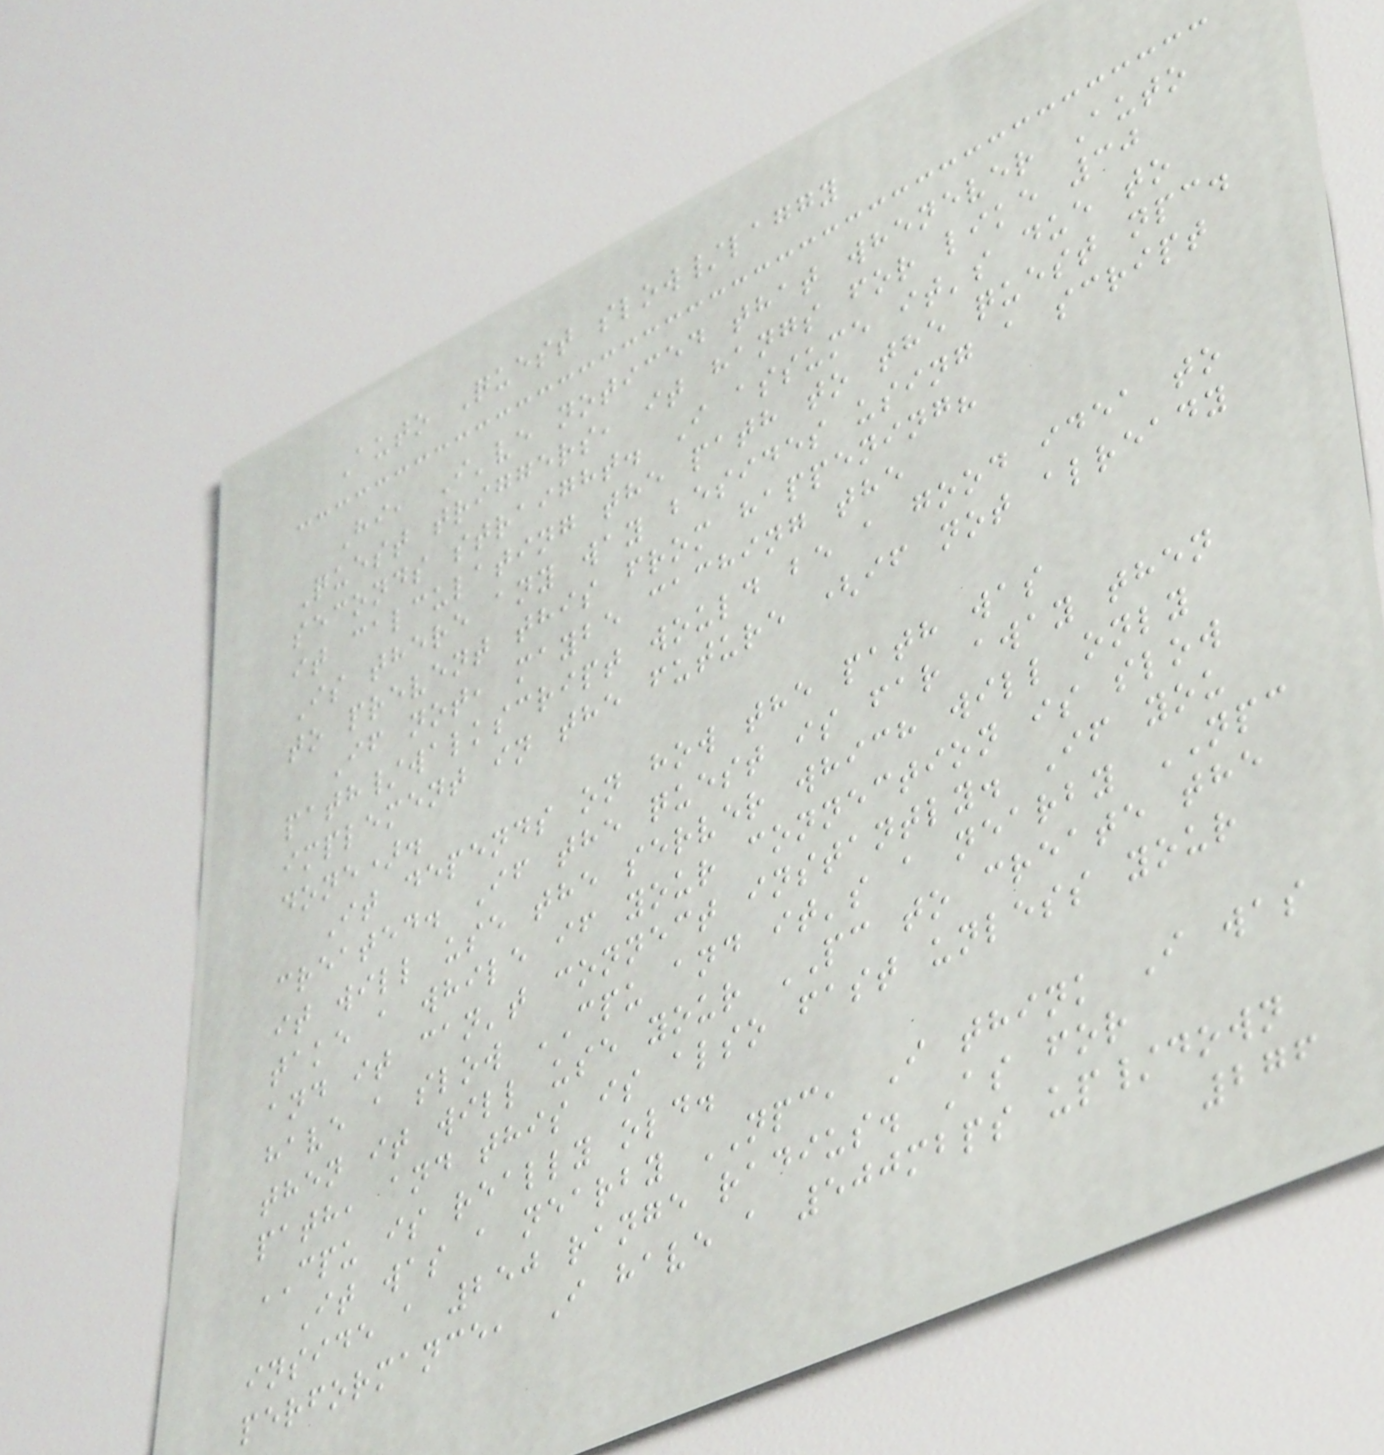Auto Quest slow/laggy
Hi, I've noticed that whenever Auto
Quest triggers, it hangs for like 30
seconds straight. I assume it's due to
it calculating the path to the quest npc.
Is there any way besides using a script
to prevent this from happening?
If not, maybe caching the
path/walkscript would be a good idea to
implement in the future (if not already
done).
It depends on how the path was
created. If the quest is far away then
it will use the server which will only
take a while if your connection is slow
and it can't connect instantly. If you
have a slow CPU and it's a nearby NPC
then it will use your PC to create the
path, and this is also fast unless your
CPU is really old.
It was a nearby NPC, I think I was
inside a 250 range radius. As for
performance, I have a 500mbps up/down
276
